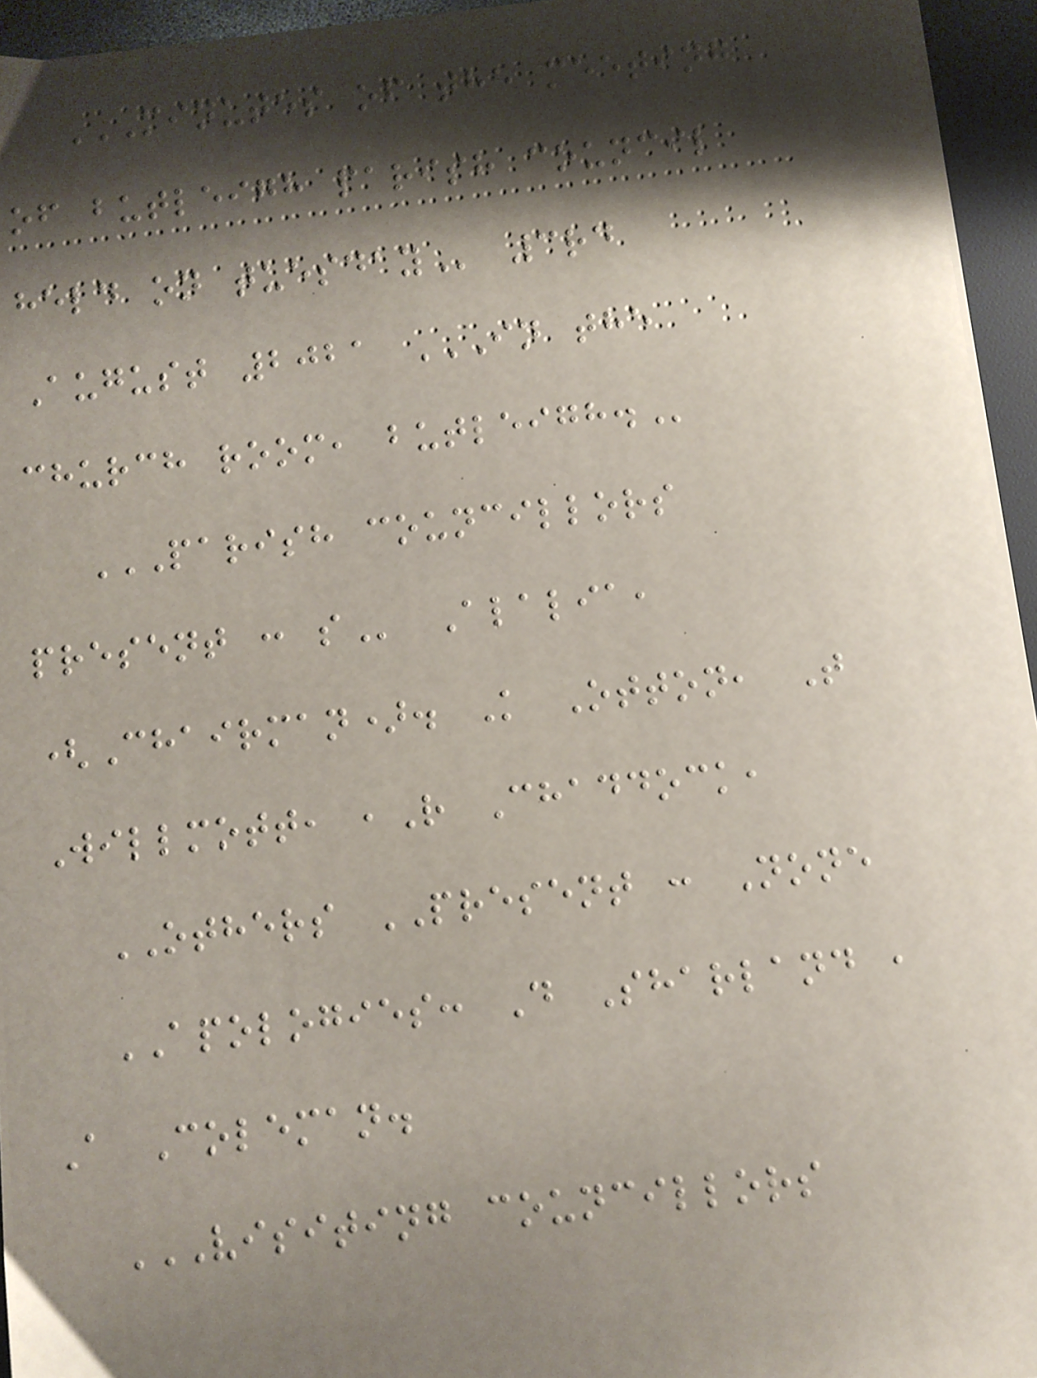MINUTES OF THE MEETING
OF BUTLEIGH PARISH COUNCIL
HELD ON TUESDAY 3rd
August 2021 IN THE
CHURCH ROOM, BUTLEIGH.
PARISH COUNCILLORS
PRESENT : S Alalia,
(Chairman). K Otton, T
Willmott, ,R Chaddock,
OTHERS PRESENT : None
APOLOGIES: D Sharland ,
A Coleman.
VISITING COUNCILLORS
